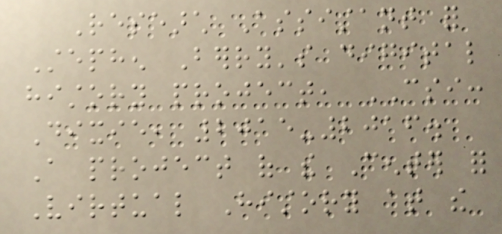Research Assistant for
Stephen Berry's digital
history project, CSI:
Dixie, 2015-2016.
A project of the Center for
Virtual History at the
